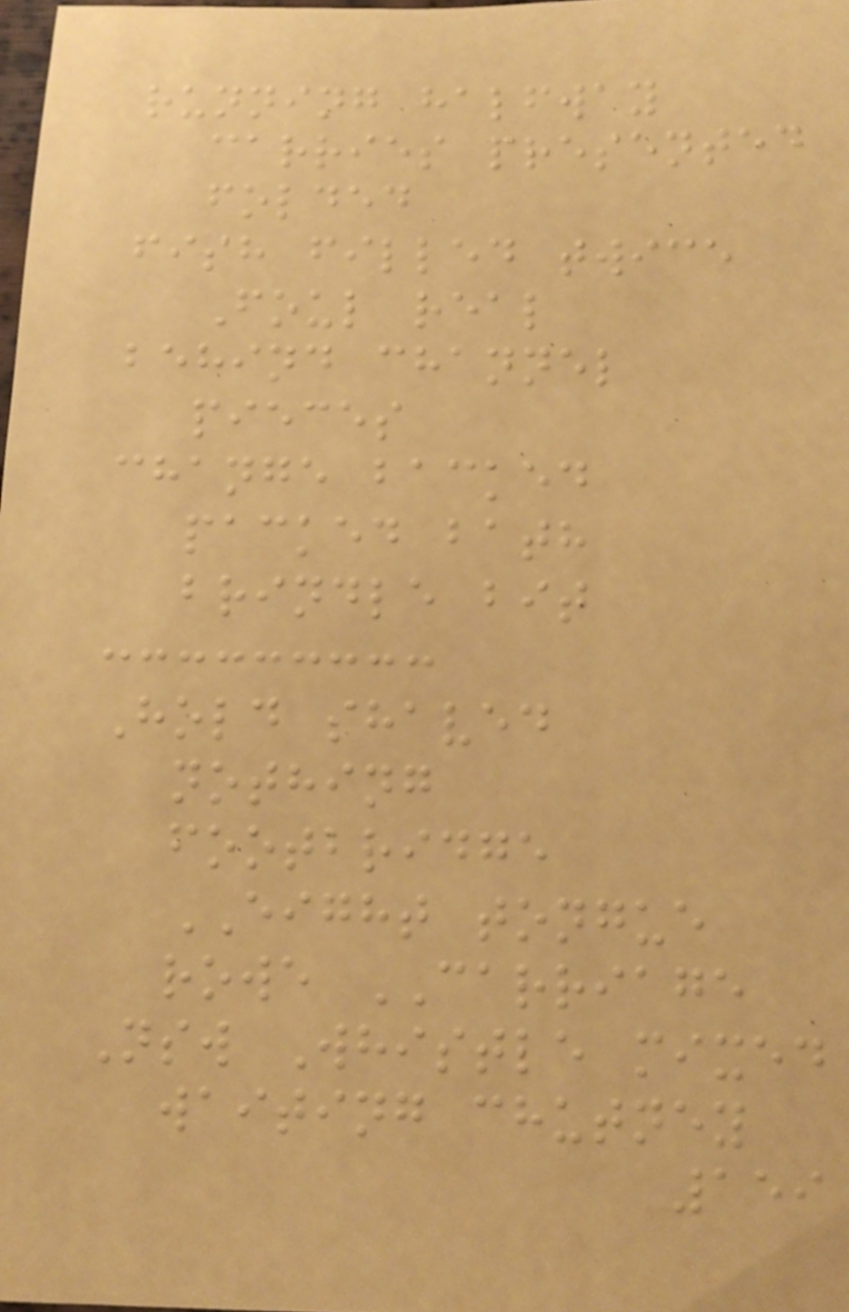running halfway
carries presented
folded
fish filled twice
Foul real
behind channel
pieces
change backed
packed bath
brindle bit
Hold shaved
nothing
footbridge
EIGHT tongue
rowe CARRIAGE
Nsw Whistle mixed
waiting chutney
159
